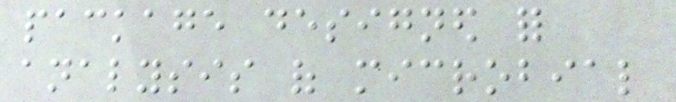package designed for
analysis of microbial
